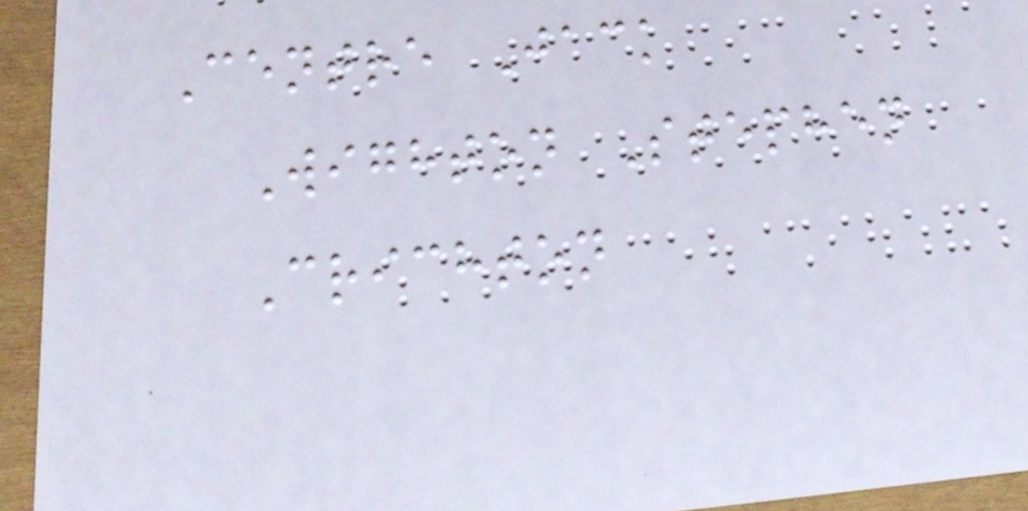Centre Jack
Wighton Stephen
Crichton
